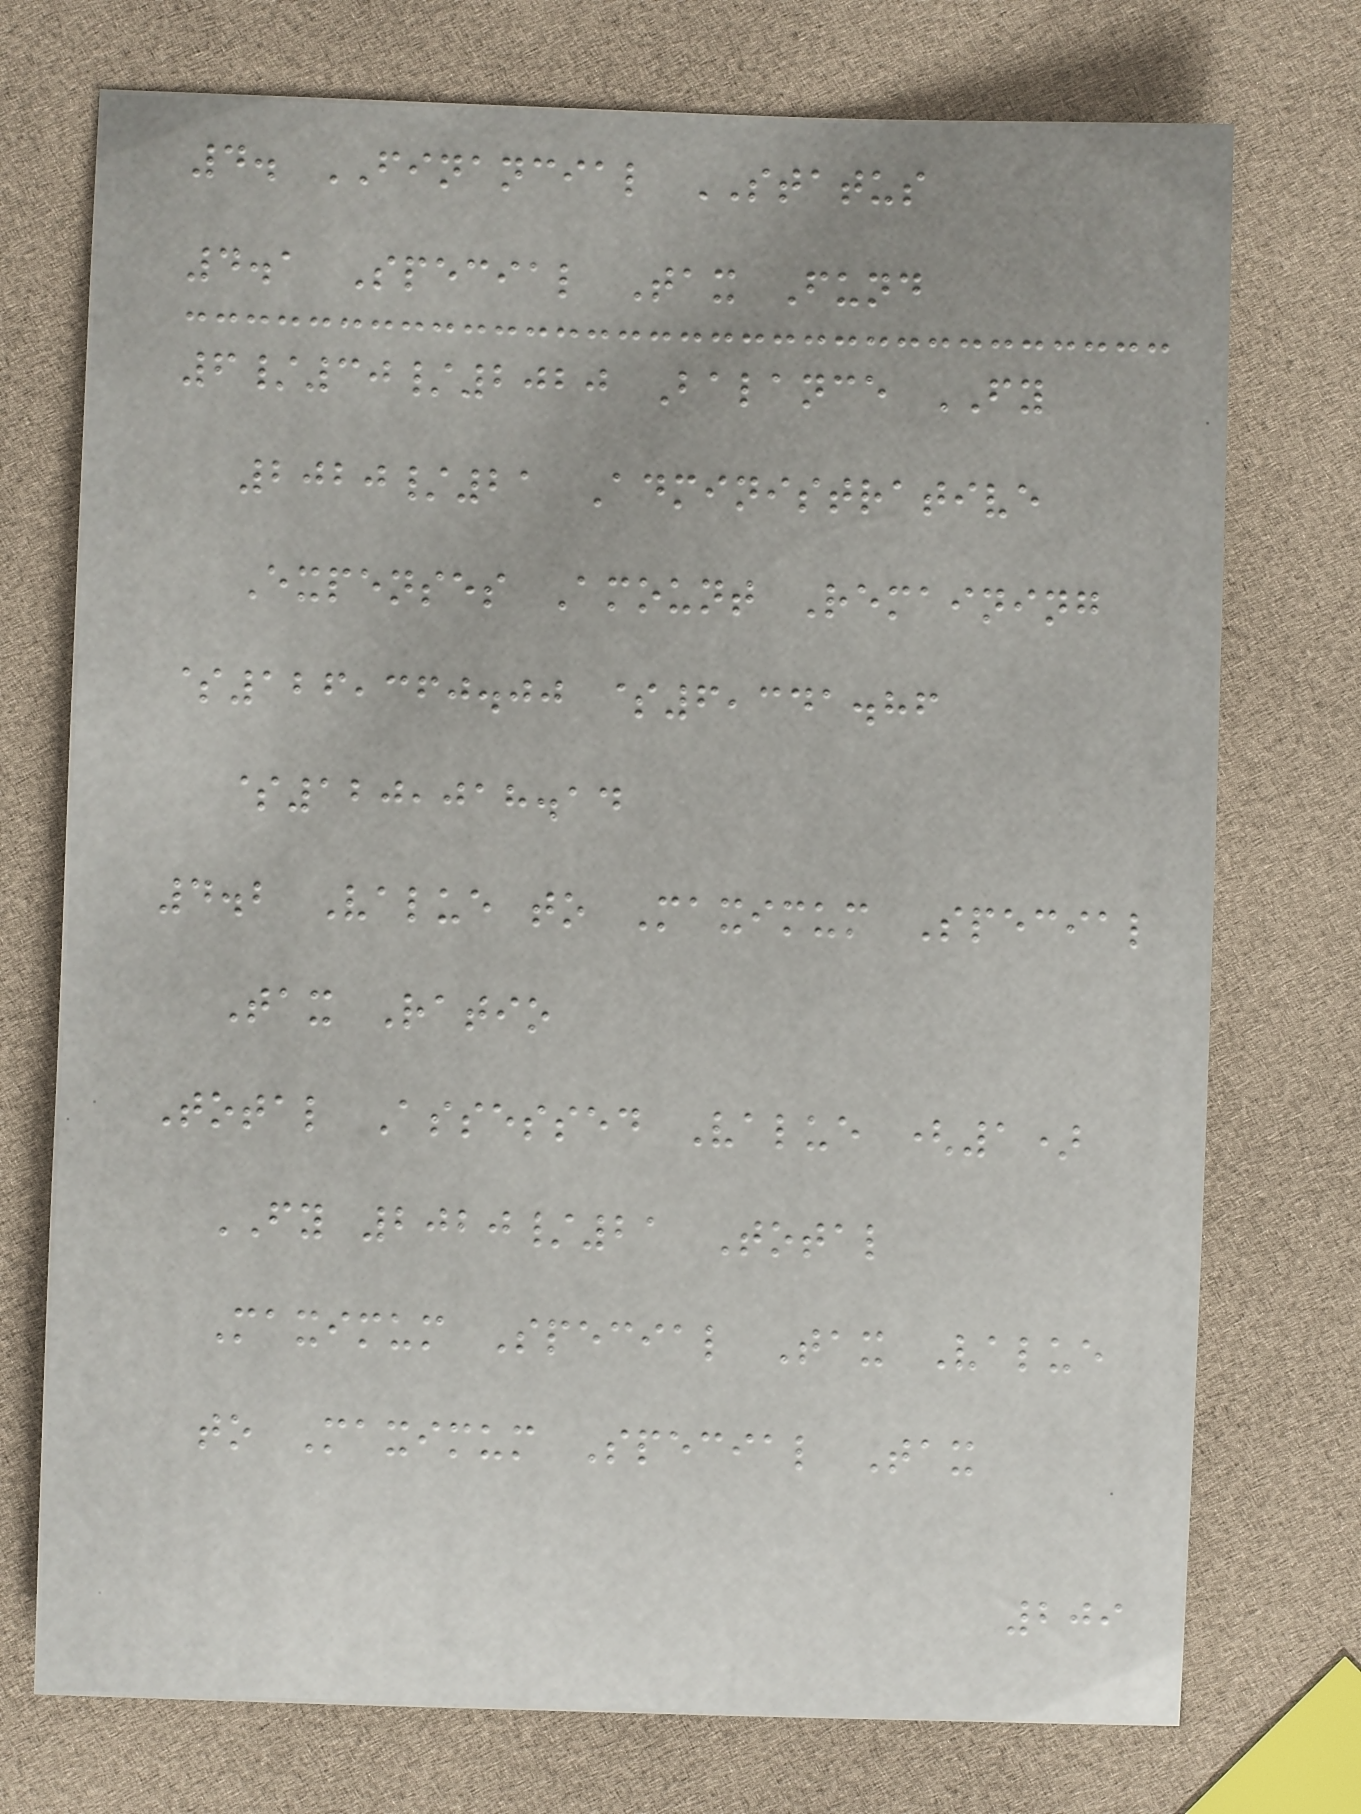4. FINANCIAL STATUS
4.1 Special Tax Fund
6/30/2020 Balance FY
2020/21 Administrative
Expenses Amount Remaining
$126,360.00 $6,341.86
$120,018.14
4.2 Value to Maximum Special
Tax Ratio
Total Assessed Value (1)
FY 2020/21 Total
Maximum Special Tax Value
to Maximum Special Tax
209
